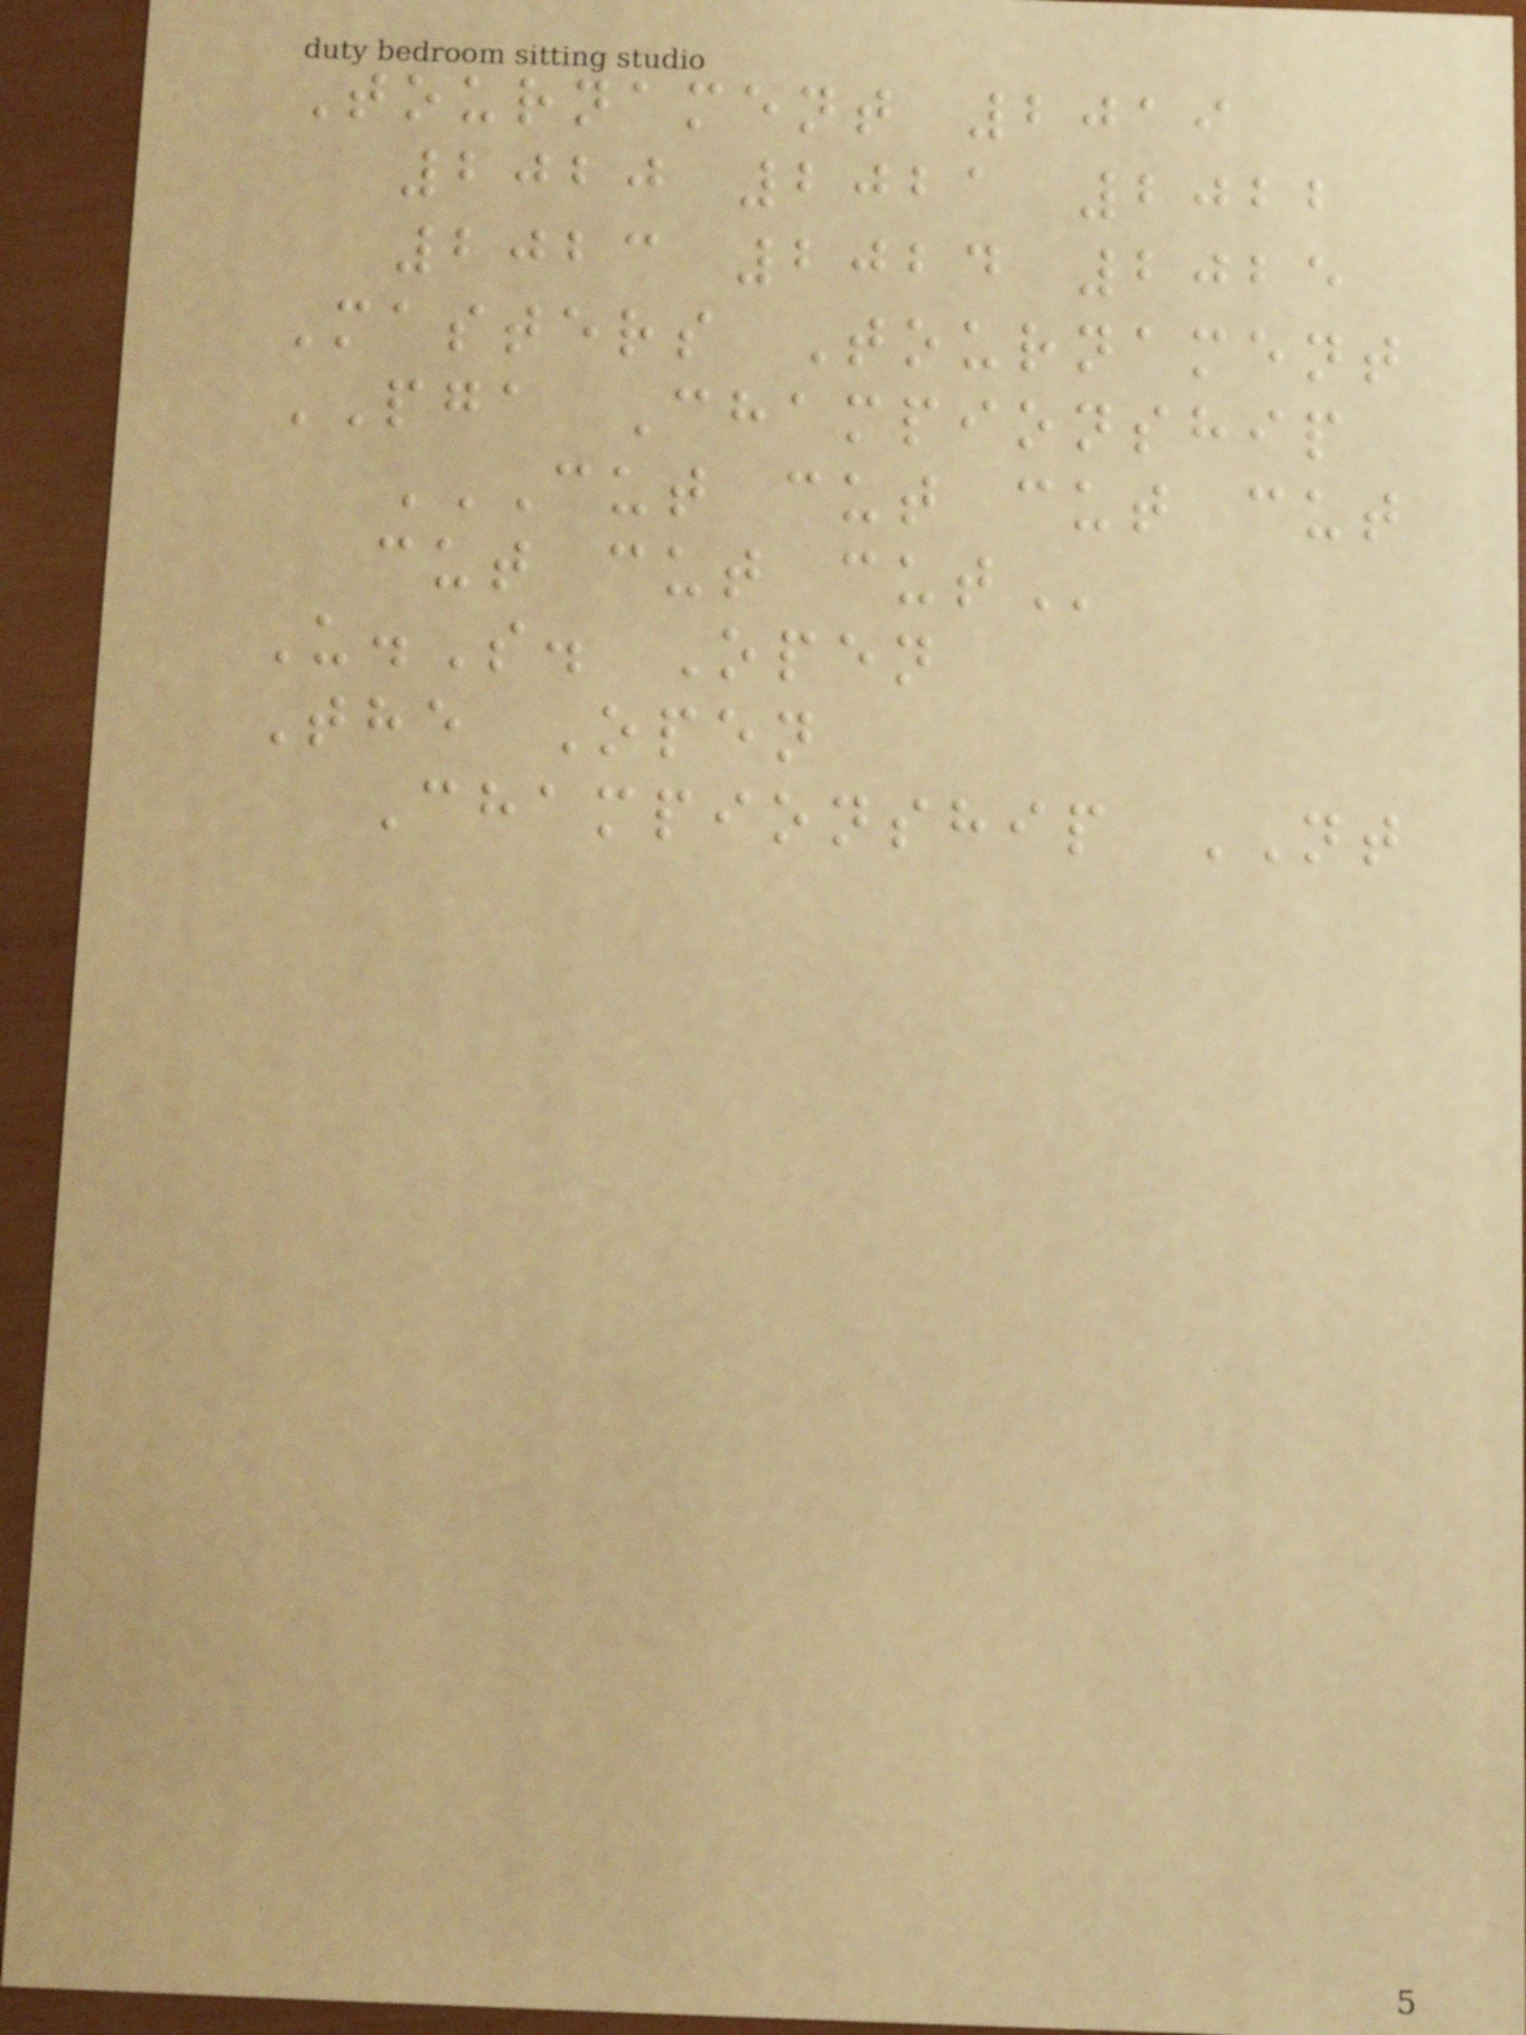Tournament 2019
2020 2021 2022
2023 2024 2025
Masters Tournament
PGA Championship
CUT CUT CUT CUT
CUT CUT CUT
U.S. Open
The Open
Championship NT
